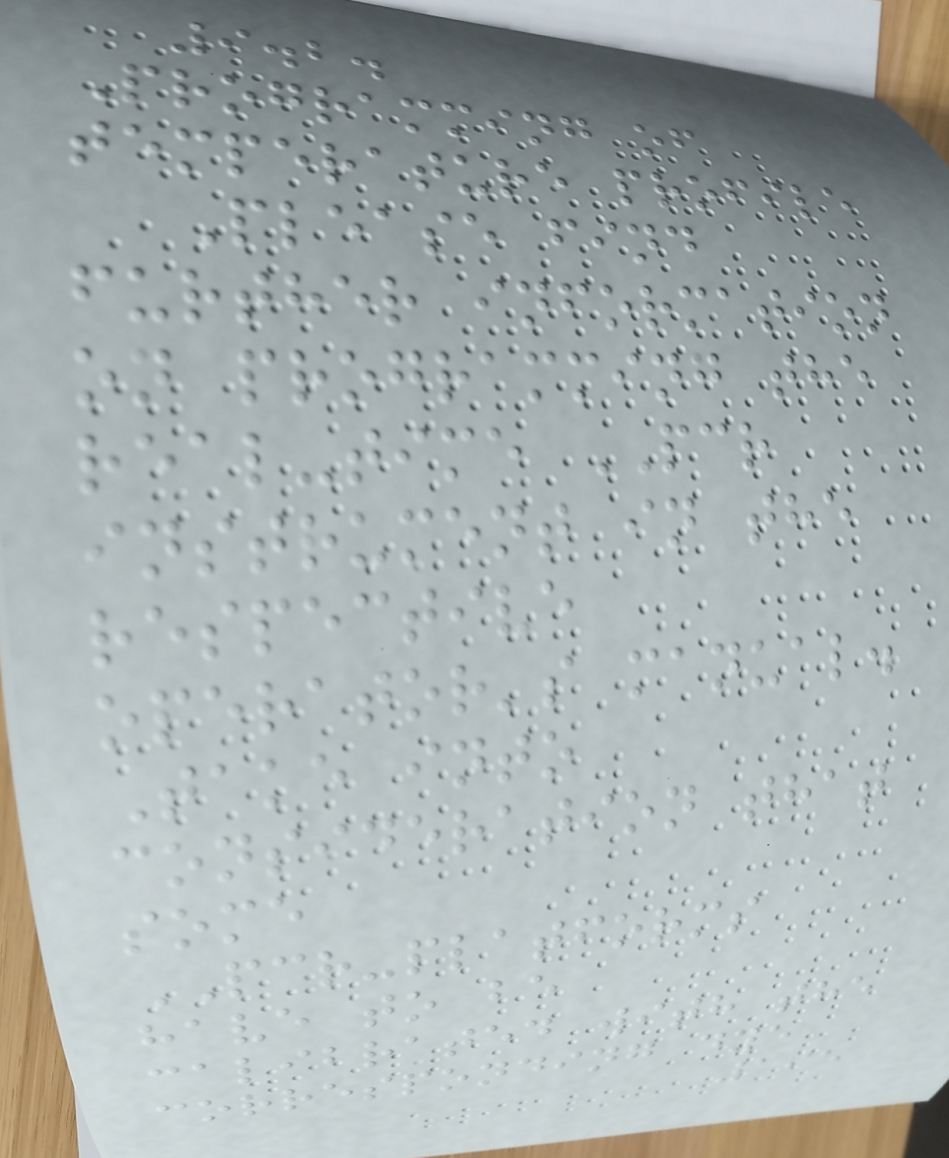9.2.
Programming of
temperature profile
Please find
further information
on programming the
real-time PCR
instrument in the
respective
operator's manual.
Take into
consideration that
some
PCR-platforms
have to be
calibrated with the
corresponding dye
195
